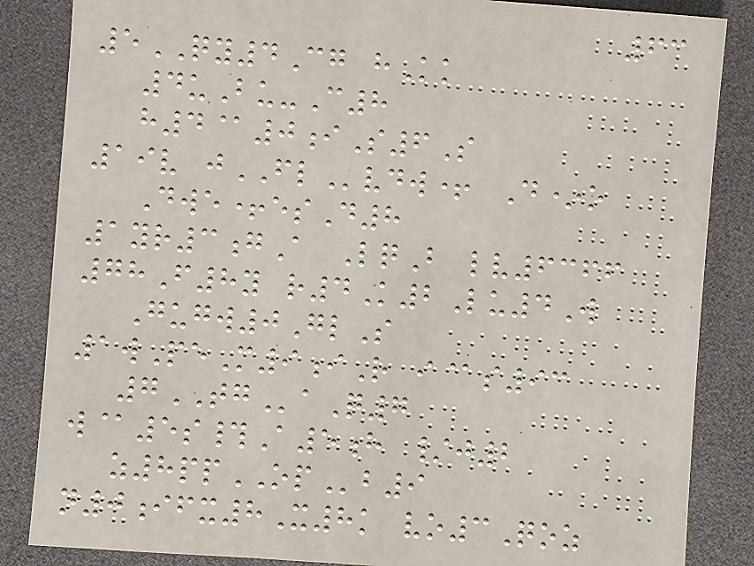63
5QY4Cg hKk
4uBu-C8
h4@0iS6S
19v jFLvdw+ D*o
Dwe+esD8
1yr3gA LqB lv6366
78F8y r4K2Lu4W
Gugw0GlS
1wPeM9iR i@s93
7TGaQ7
w@5s#A5h /j2
z8ppOPb9
n0ifx8X8k vo3Qoz
